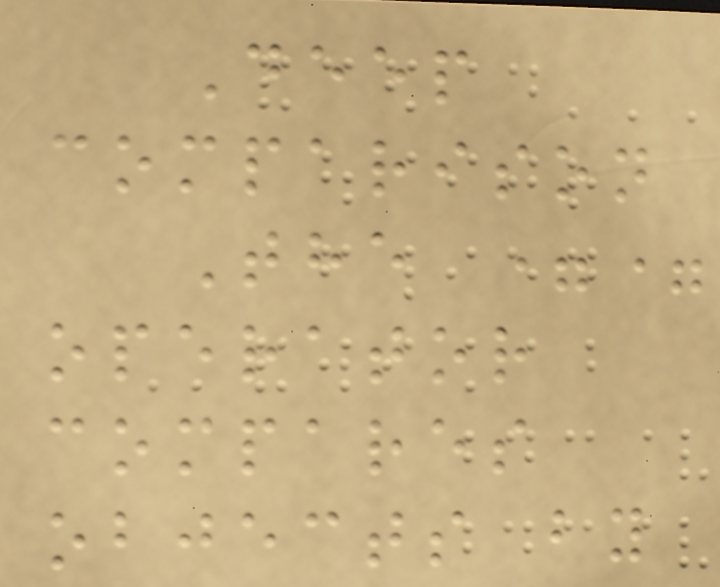Deep
comparison
The ==
operator
compares
objects by
